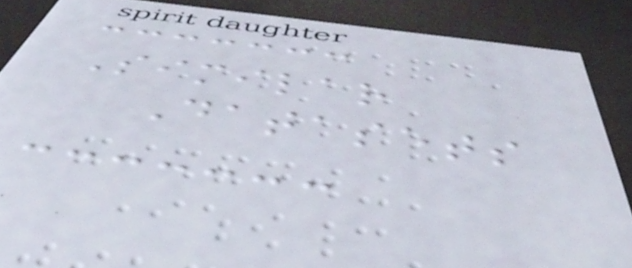Similar
Datasets
